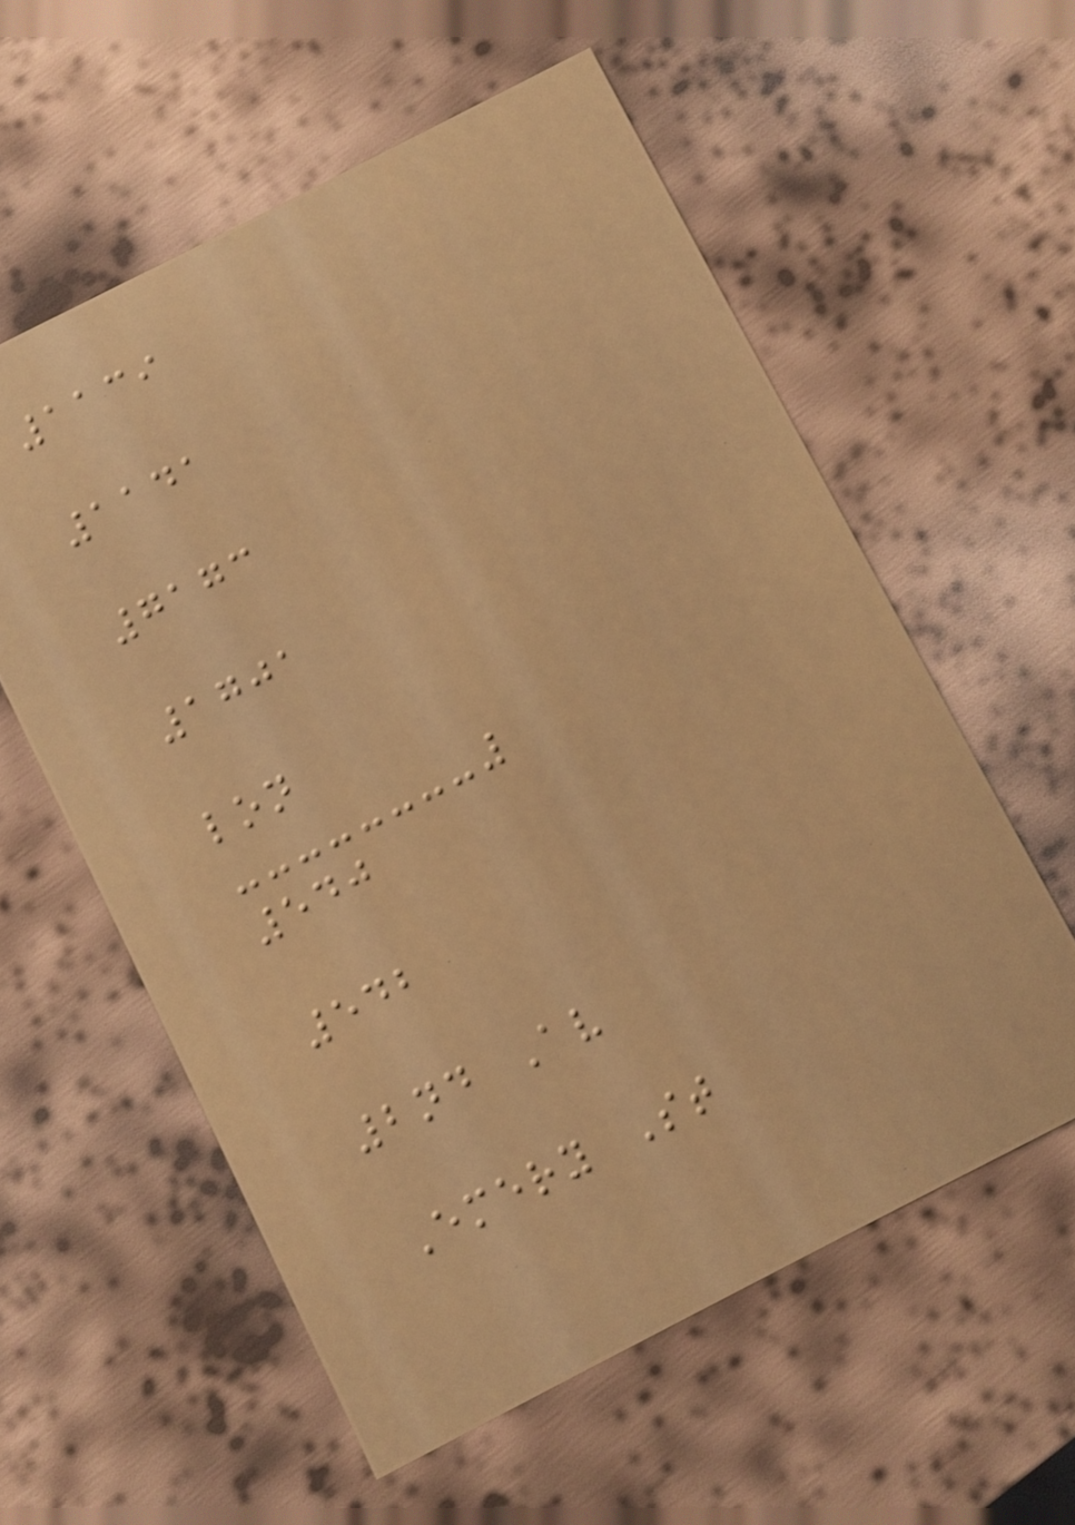1139
1141
7173
1701
lon
540
542
2nd Av
Emery St
